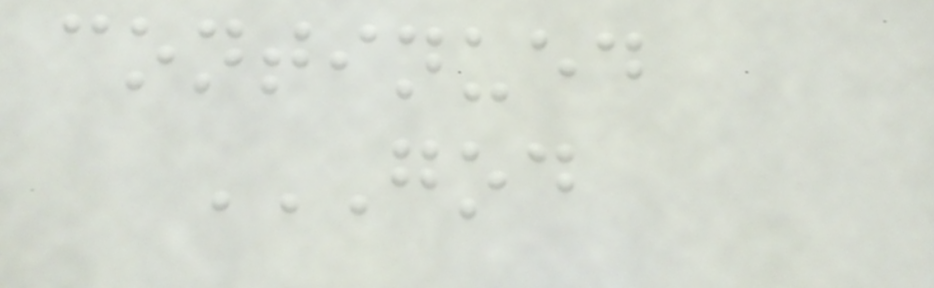continued
GOD
